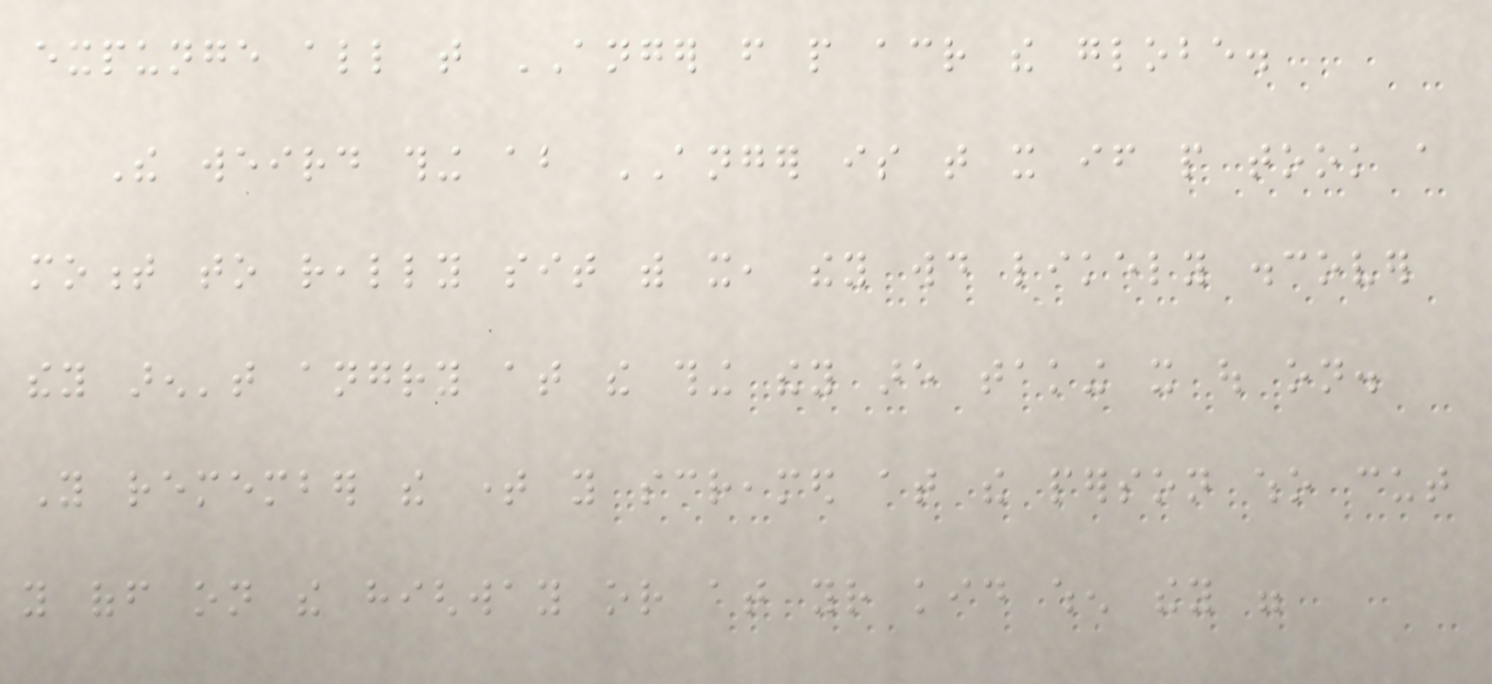expunge all that ANGER from people across the globe.
The weird thing about ANGER is that it if people took a
moment to really sit with it, they would likely discover
they aren't angry at the thing they are taking it out on.
You remember the time you screamed at the person who cut
you off on the highway or at your kid when they were
